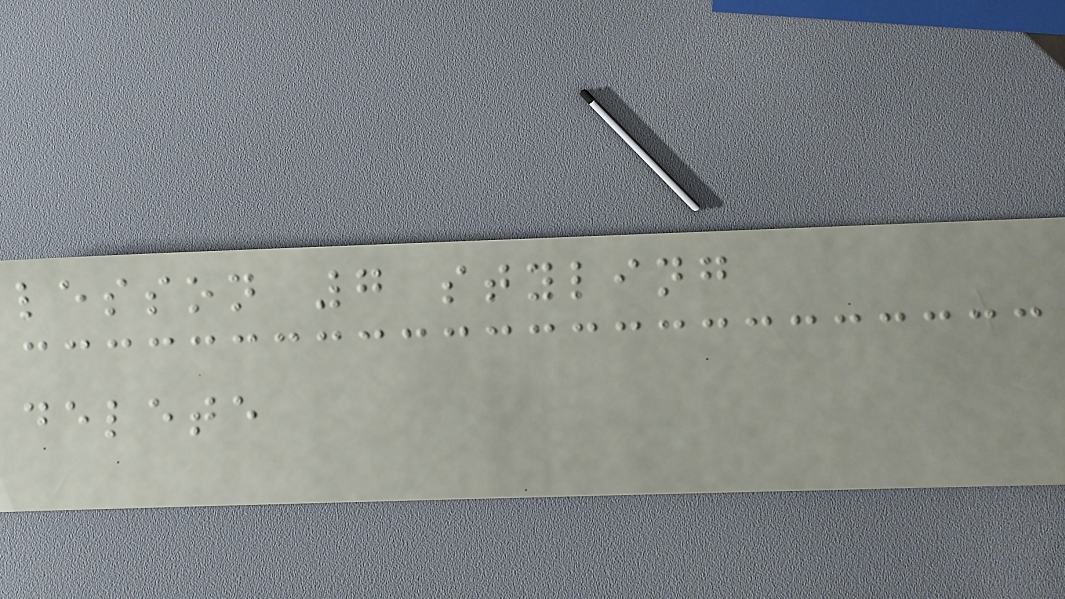lesson 7 styling
delete
